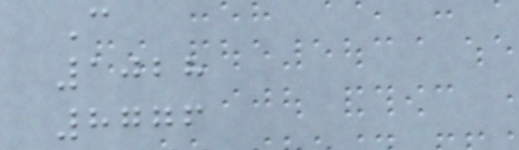C
1028
8776
